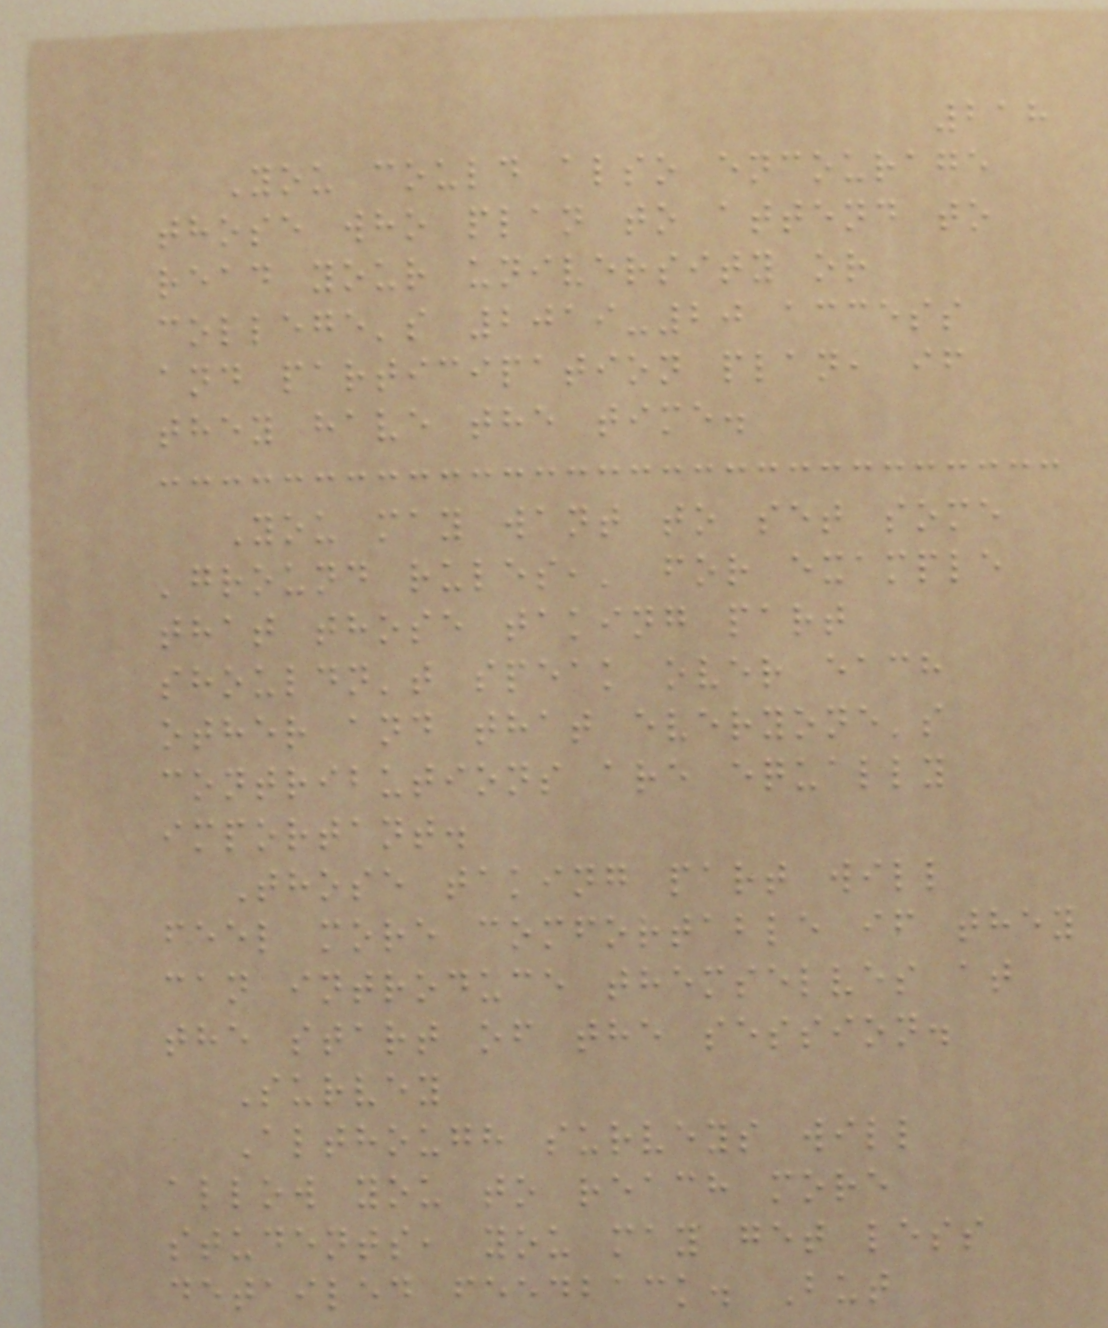218
You could also encourage
those who plan to attend to
read your university or
college's 2019-20 access
and participation plan, if
they have the time.
You may want to set some
'ground rules,' for example
that those taking part
shouldn't speak over each
other and that everyone's
contributions are equally
important.
Those taking part will
feel more comfortable if they
can introduce themselves at
the start of the session.
Survey
Although surveys will
allow you to reach more
students, you may get less
detailed feedback. But
